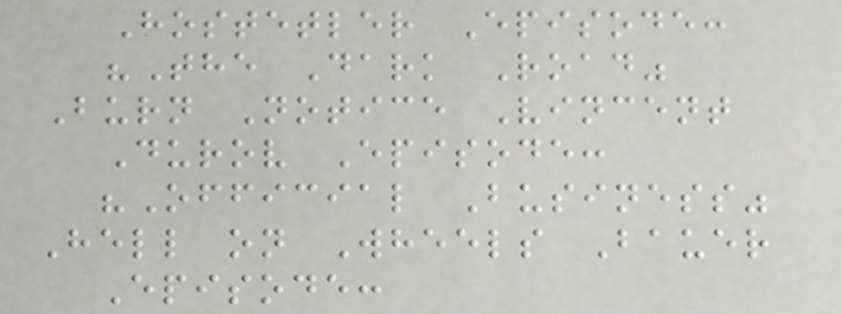Hostetler Episode:
"The Dark Road"
Burn Notice Vincent
Durov Episode:
"Official Business"
Hell on Wheels Bauer
Episode:
